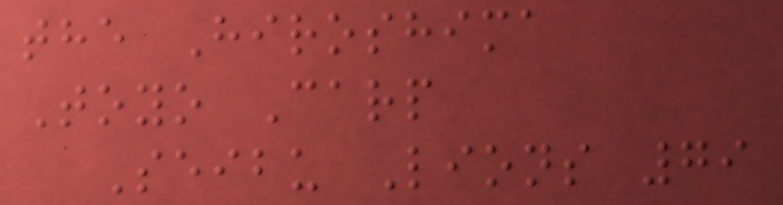the Hiroshima
Toyo Carp
Seibu Lions 79
